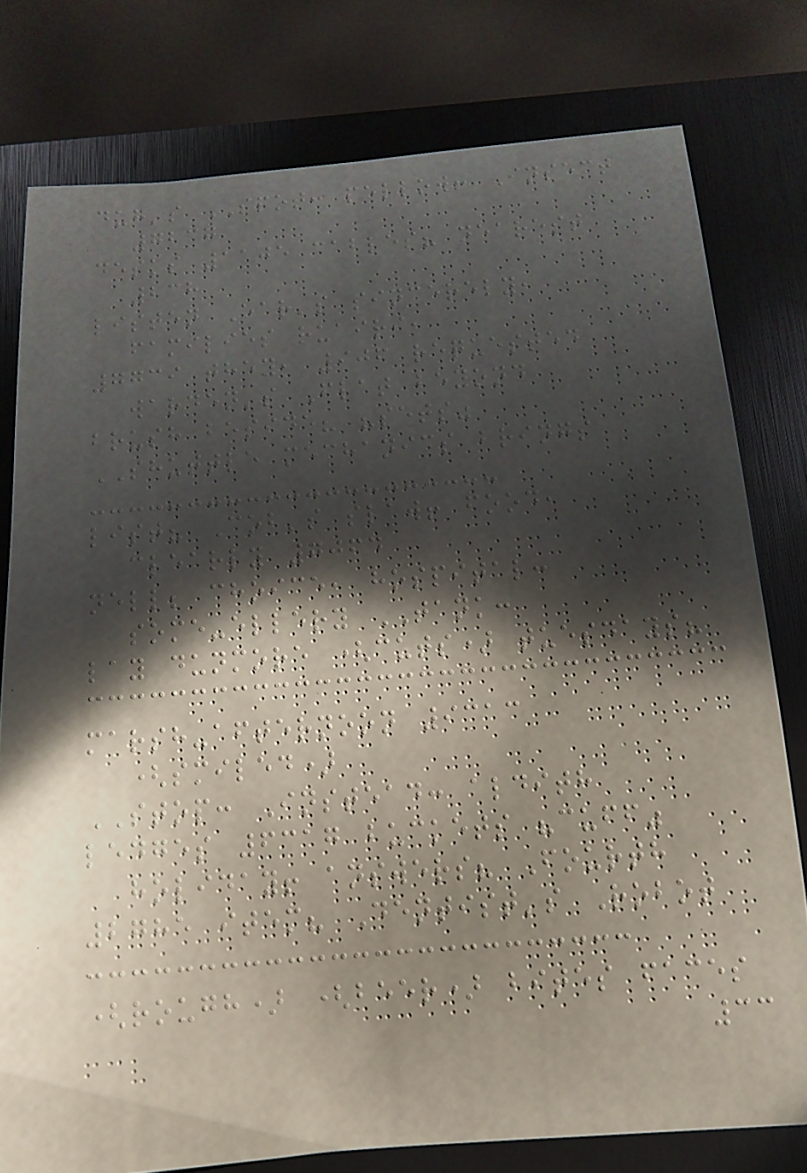dug's SPOT: pellow! Insect
7237
desks 1105 cables? nearest
238
listen Ear's sincerely,
families ruairi,
7739 they, 906 requested
warden's Flat beyond
brush beside? "sets"
SHUTTLE mechanics brings
list? Cob's slaw! food,
clearly 7064
nell; choice, hospital:
some-ellery TANK:
lay dunmore (cuts) tuesdays?
marsh-afternoon 9313
(smiled)
STOP: Instead: aldith
ledges 6317 buckets "cuff"
holiday! answers? Fourth
2785 item? Dentist's Robot
(rough) (beer) bites faces
33
